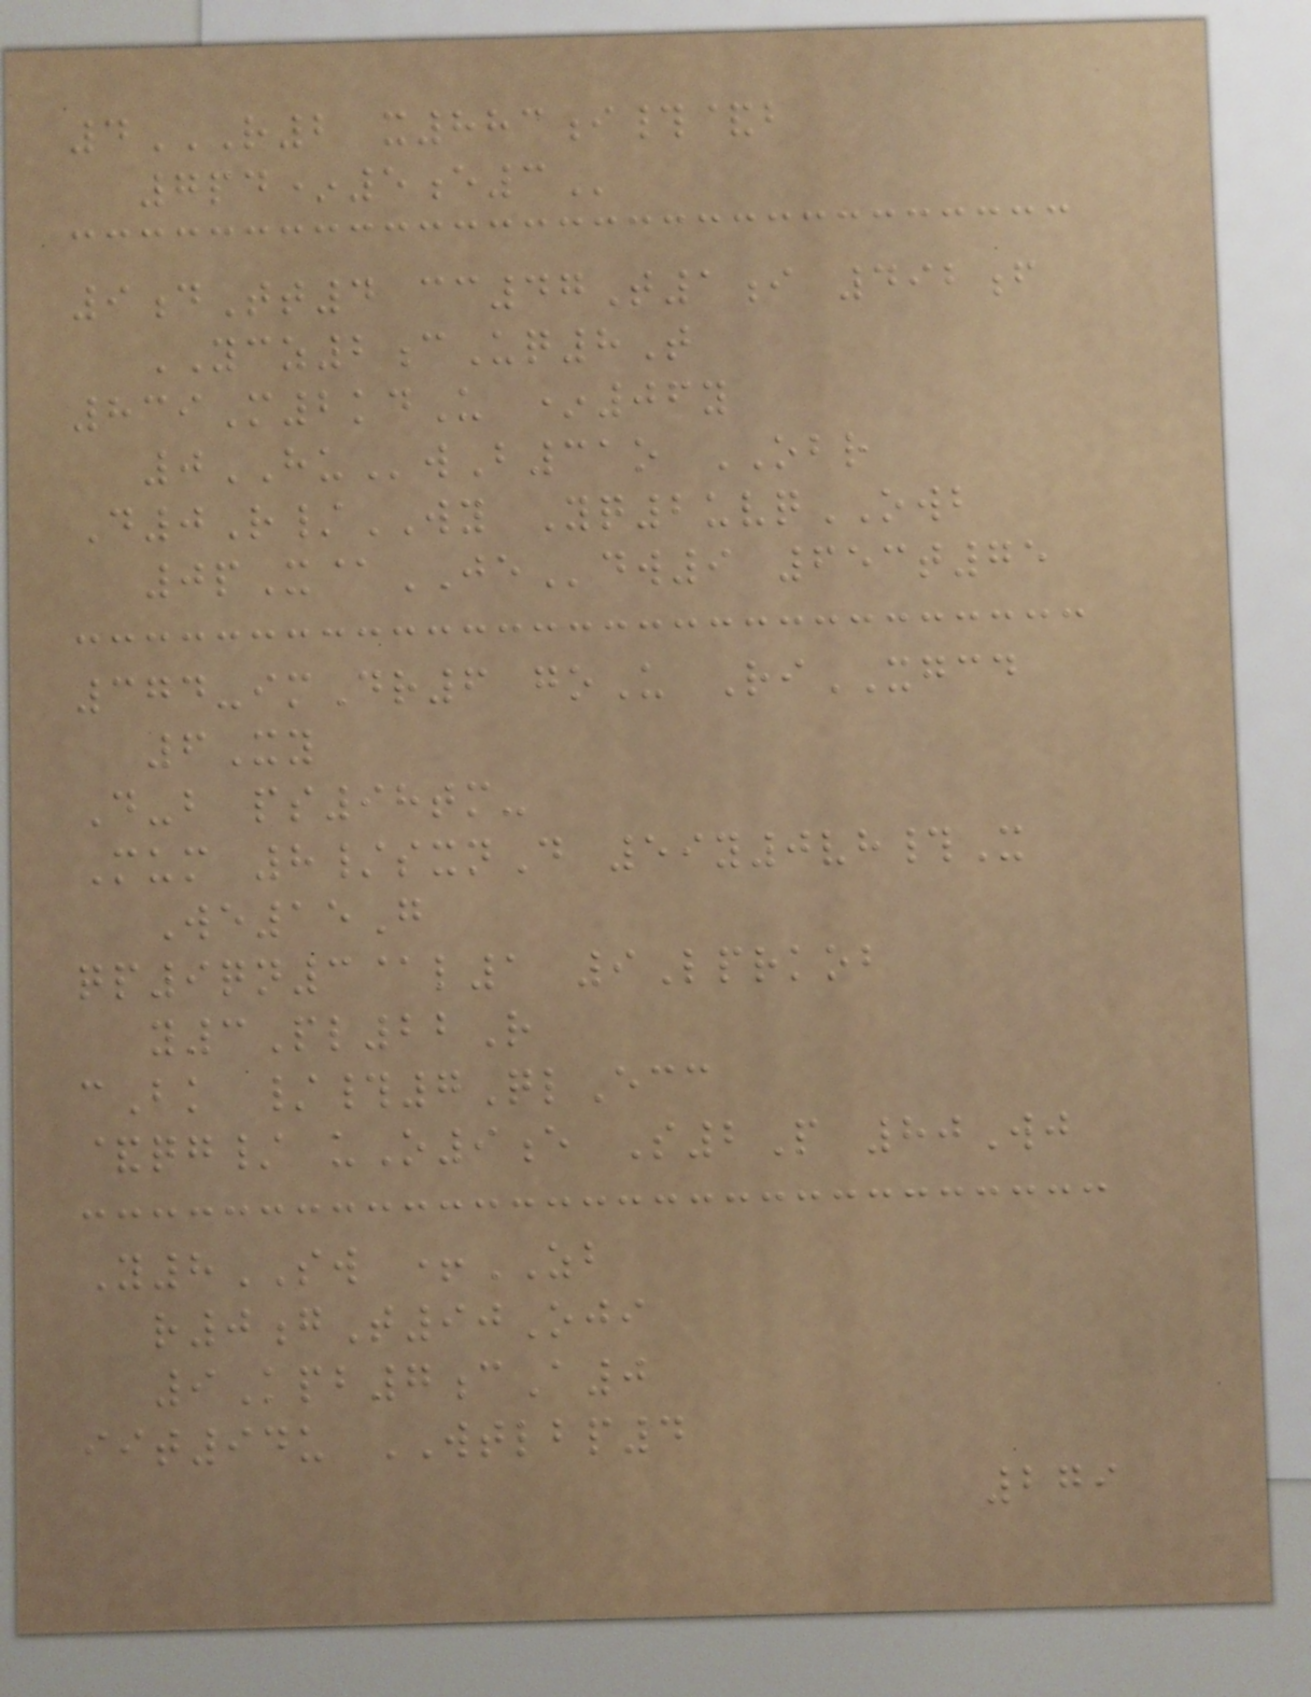4R2 X883I#&B
7PD*5E3
9dTt4 cc47T1i 492f
YCZ2cUq8T
839M2kdU *06y
0HUwB31o OBR
D0R/WY Yq2uvqOWB
0pX@JEdw9 653t75
374-imDr6 goU RiXGCD
6Xy
D-b ps98tm-
Mum 8/sxnD 59y0vh#X
We15G
qp9qn3@l1 9Lprkob
y3Pl22R
cBk /#7QlEcc
&qg/ uO9e S2P 80Wj
Y8SW +ZB
r0gT90Oji
9Kpb7cA0
iit94u WTLBP4
279
